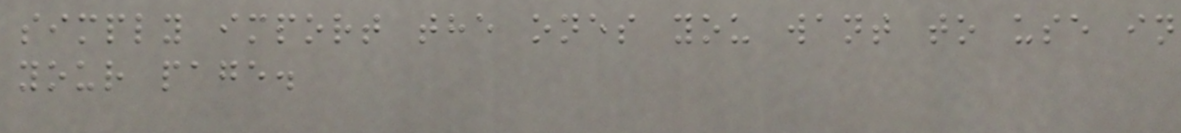simply import the ones you want to use in
your page.
